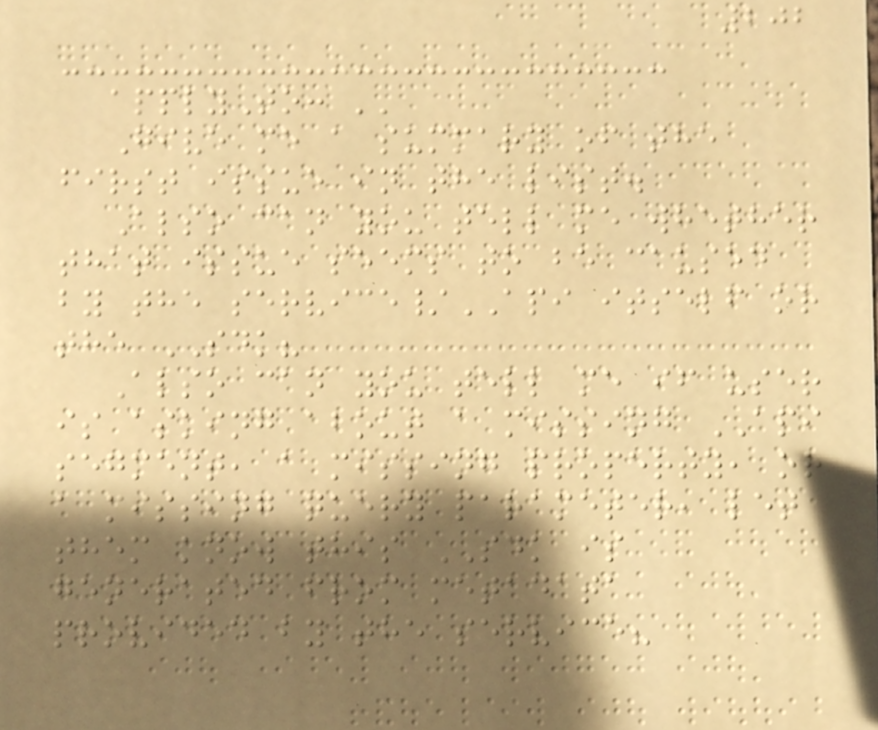202
applyTo: ''
Give me a summary of the
first issue in the list.
Also can you tell me whether
that issue seems to be caused
by the service/API itself or
the SDK?
Also can you tell me if user
is asking about a missing API
segment, a missing property, or
a missing query parameter, let
them know this SDK is
generated from metadata
provided by the service?
